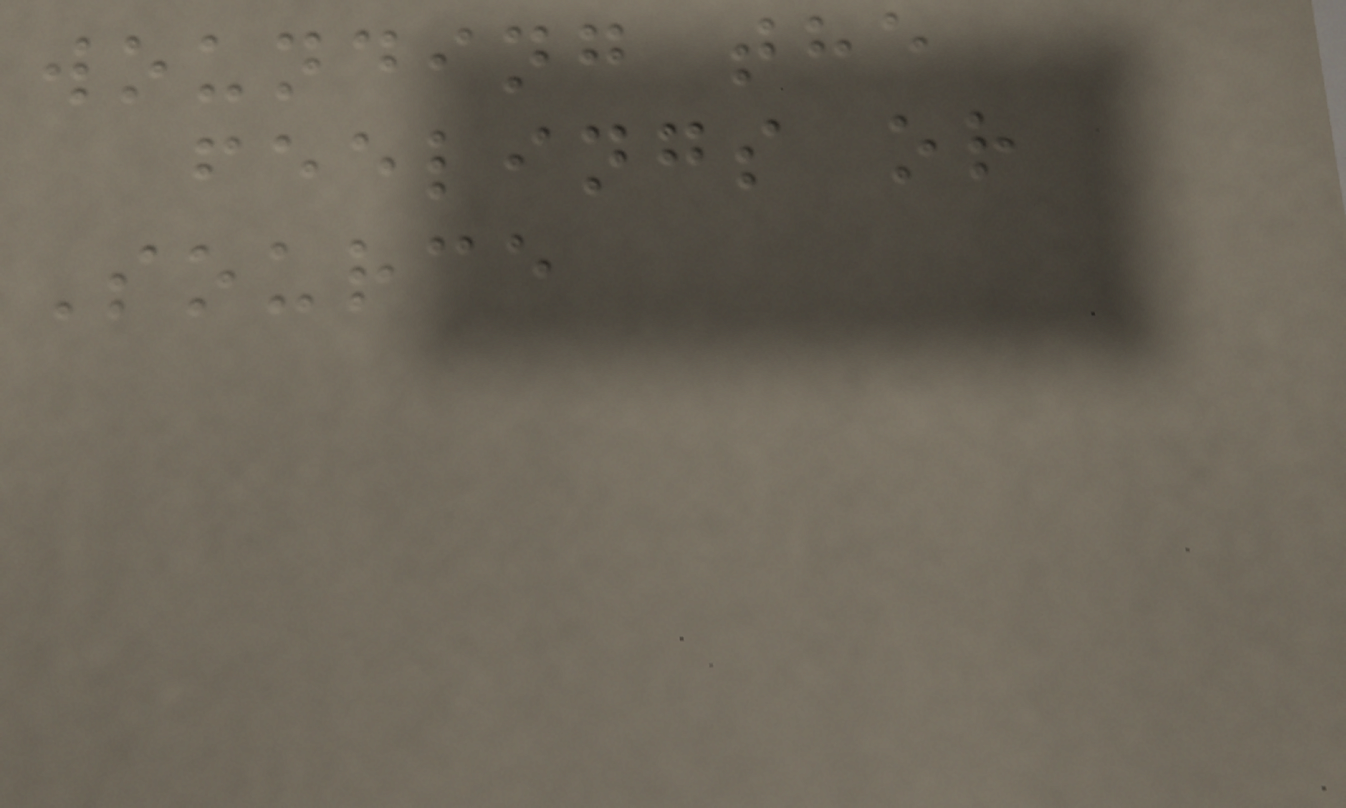wounding the
feelings or
Source
